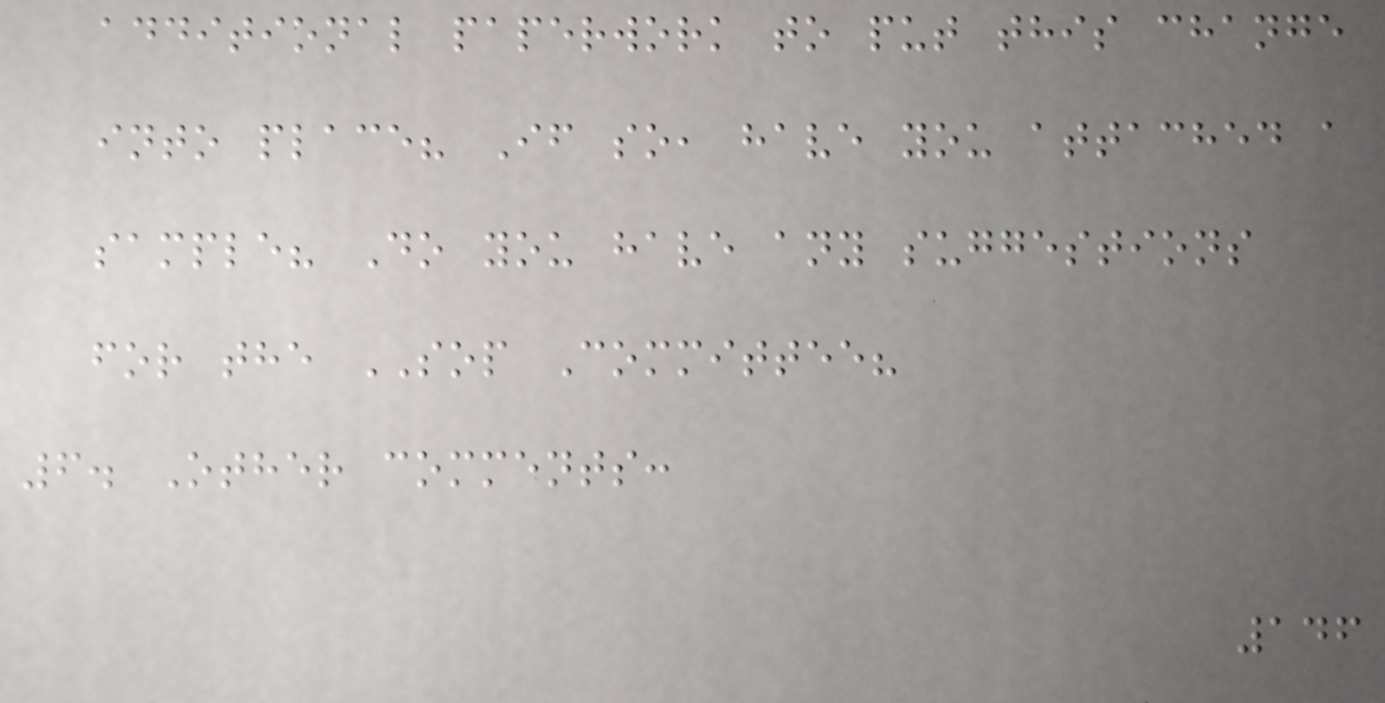additional paperwork to put this change
into place? If so, have you attached a
sample? Do you have any suggestions
for the SOP Committee?
6. Other comments:
146
